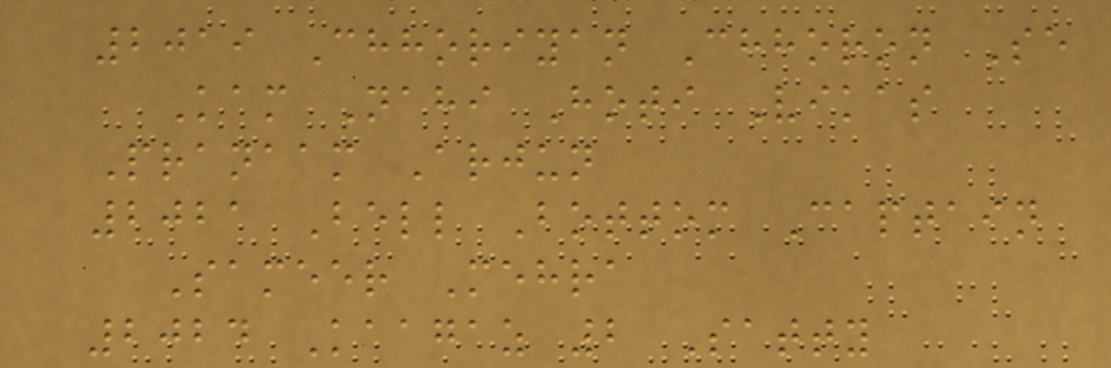2019 Chhoriyan Chhoron Se
Kam Nahi Hoti Vikas
Pranaam Arjun
2021 Bell Bottom Captain
Sameer Mehra
2024 Kaagaz 2 Satty
